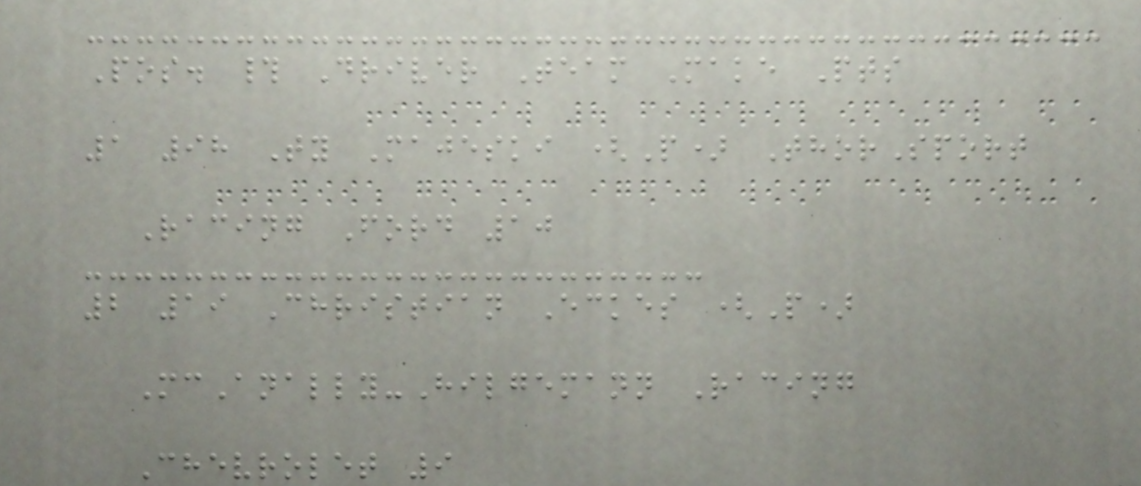Pos. # Driver Team Make Pts
1 98 Ty Majeski (P) ThorSport
Racing Ford 10
2 19 Christian Eckes (P)
McAnally-Hilgemann Racing
Chevrolet 9
